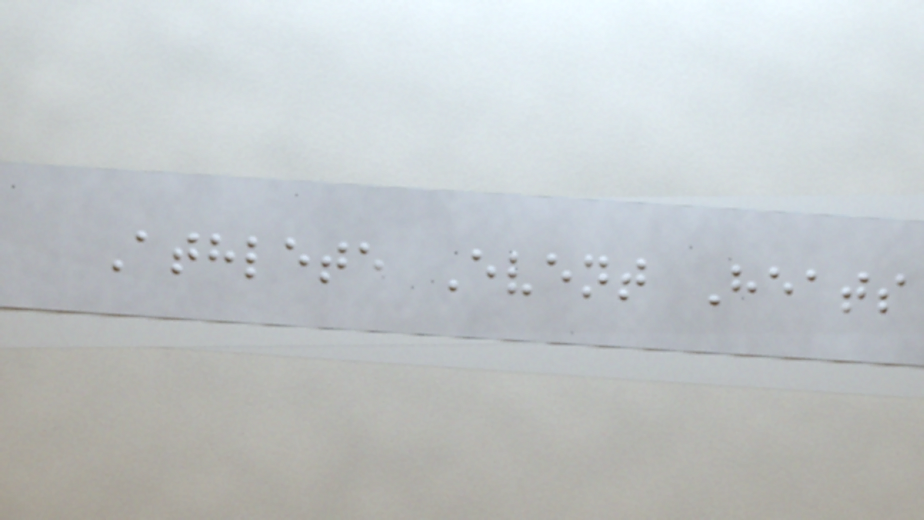Athlete Event Heats
